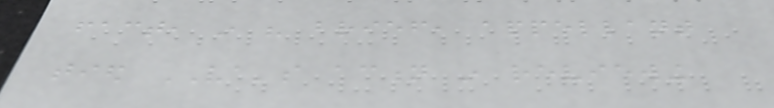fact, in his brief, appellant
tied VA's action in reviewing
